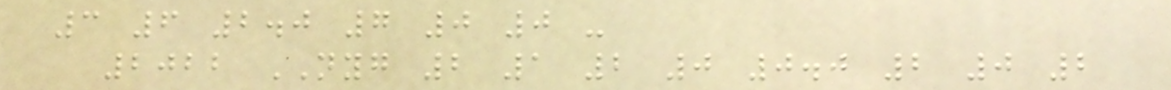3 6 2.0 7 0 0 -
2022 NYG 2 1 2 0 0.0 2 0 2
